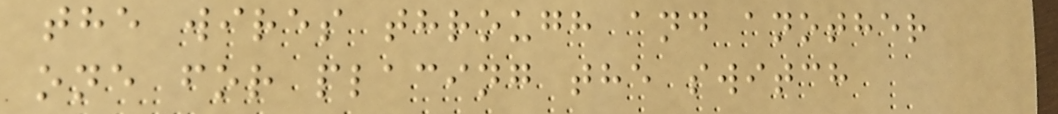the wires through and another
one for placing the switch
